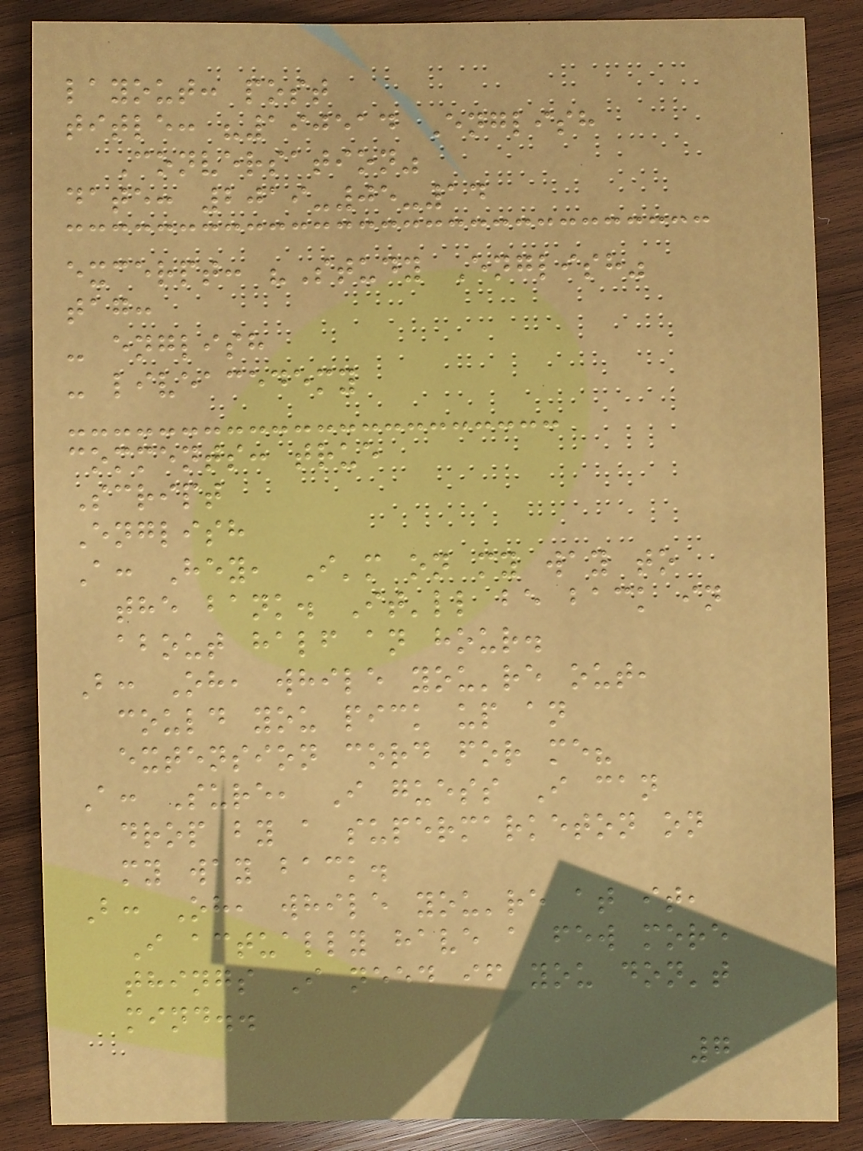layout: post
title: "190514 English
Conversation"
date: 2019-05-14
excerpt: "Study English"
tag:
- english
- liveacedemy
comments: true
Script
English
A: Hey, I'm on my way to
the bank. It'll be back in
about half an hour.
B: Oh, while you're out,
could you pick up an
extension cord for me?
A: Sure, I guess I can
drop by a supermarketon on
my way back.
B: Oh, while you're at it,
I actually have a few more
things I need if you don't
mind..
7
